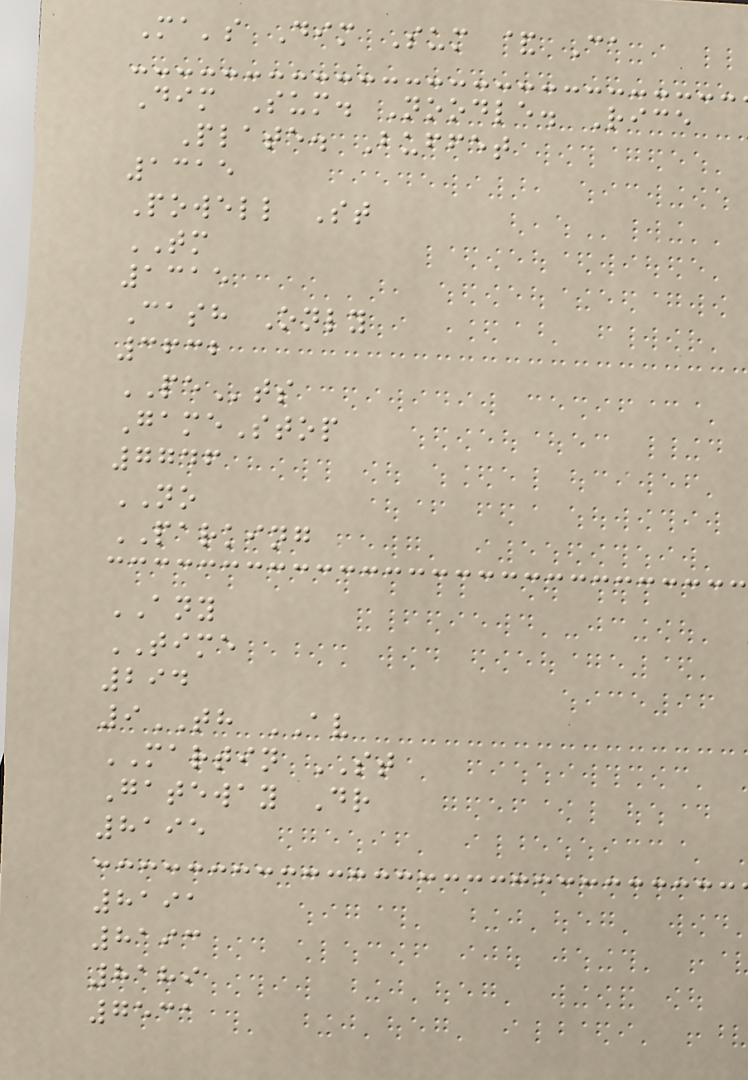Ma's Dim Sum & Ca
Dim Sum. Noodle. Rice
Plate. Buffet
1315
Powell St
TM
1315
Cash Only
3632
PEts
GameStop
7746
NO
PARKING
ANY
TIME
294
9TH AV
MARTIN ST
Gateway Dr
8195
8191
8193
8189
7531
